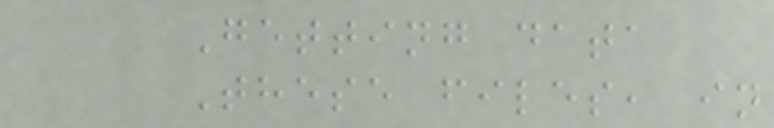Getting data
These files, in
